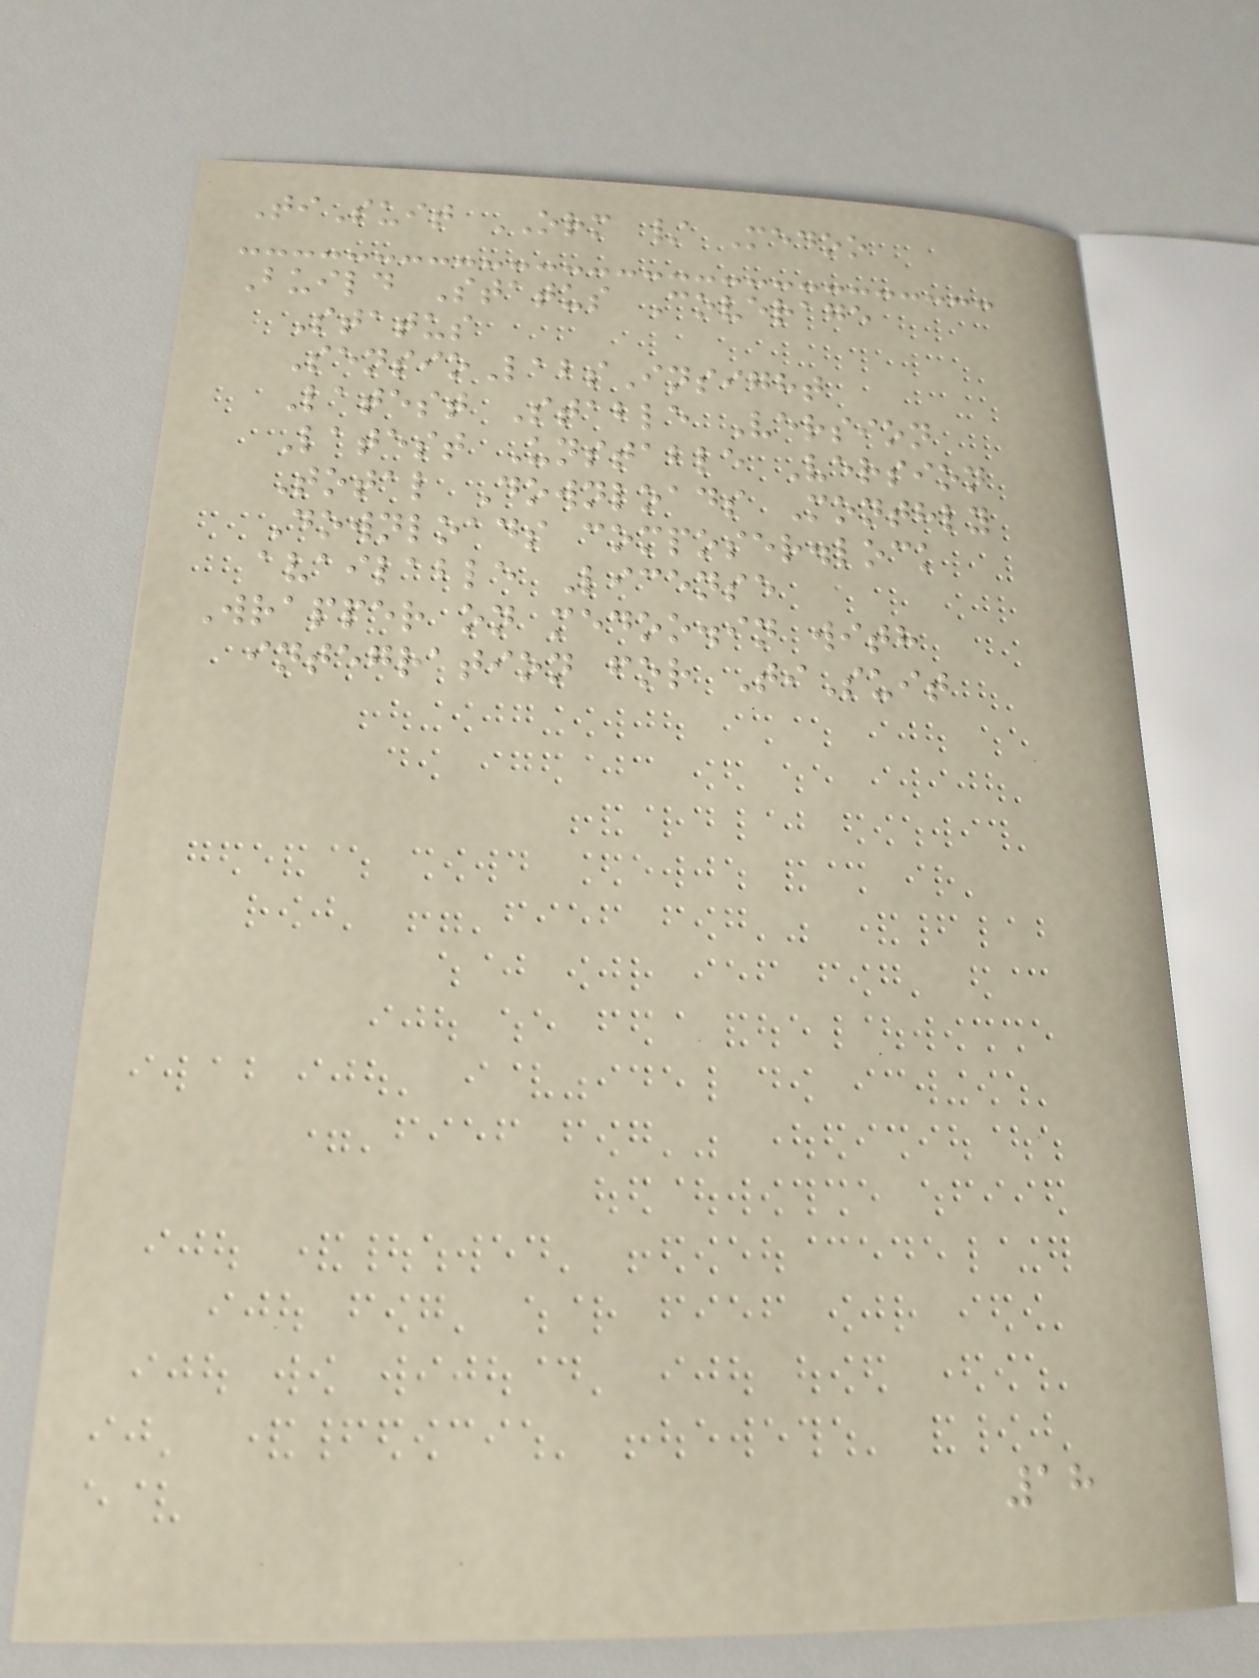TiSuit ORM / Medoo
Build Status Coverage
Status
SensioLabsInsight
Latest Stable Version
Latest Unstable Version
Total Downloads Monthly
Downloads composer.lock
available License
Wrapper on medoo.in with
integration for TiSuit
18
